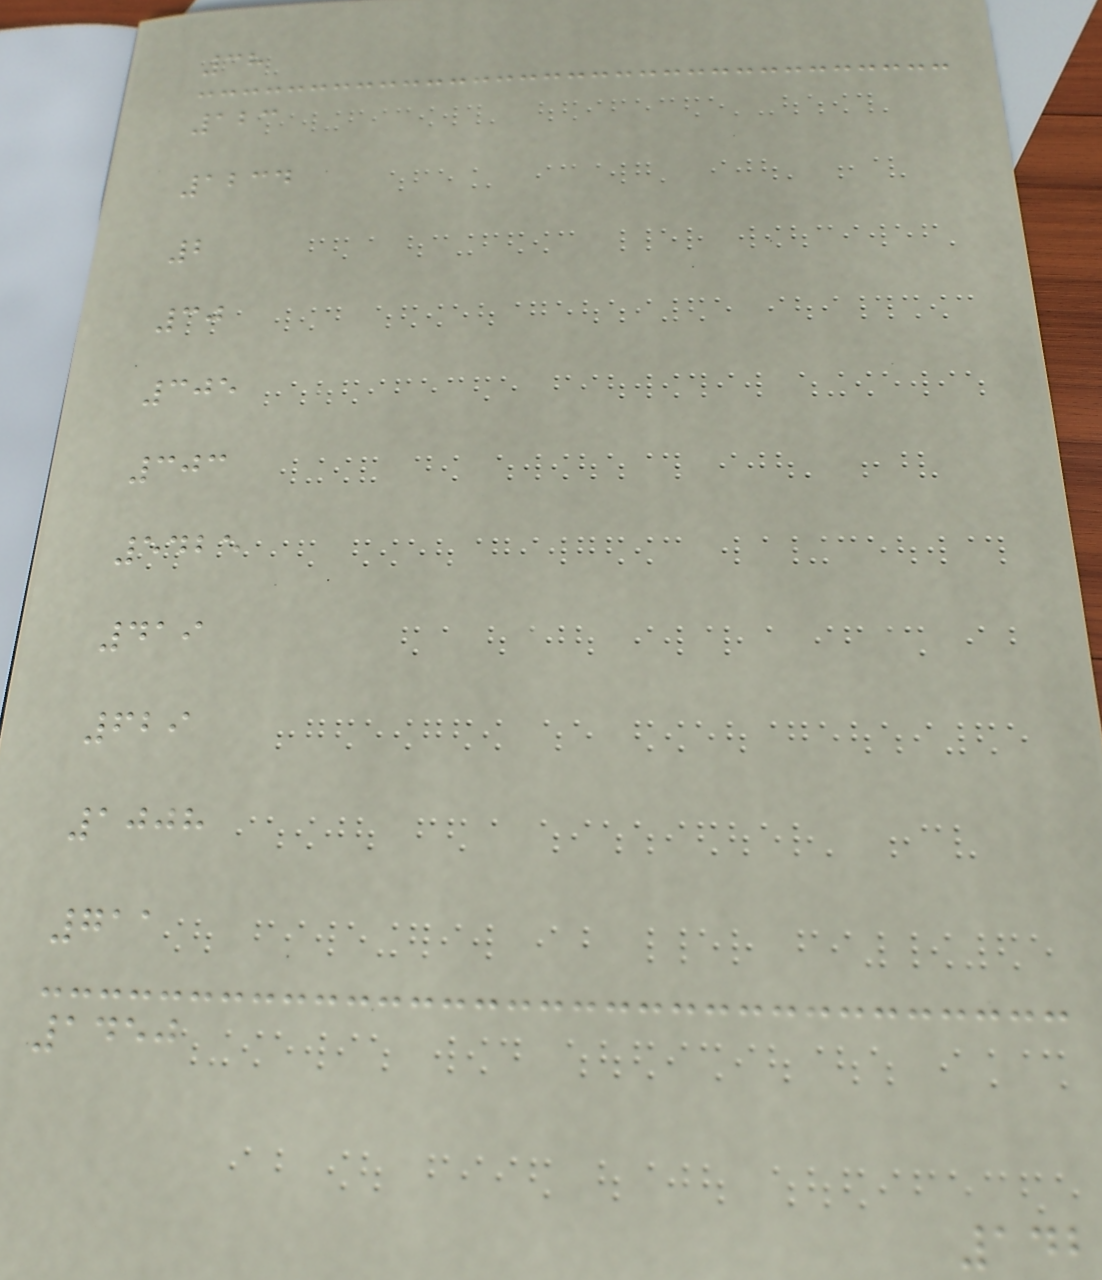38
123
1234
2
30
305
303
5425
419
629
1008
711
1450
142
